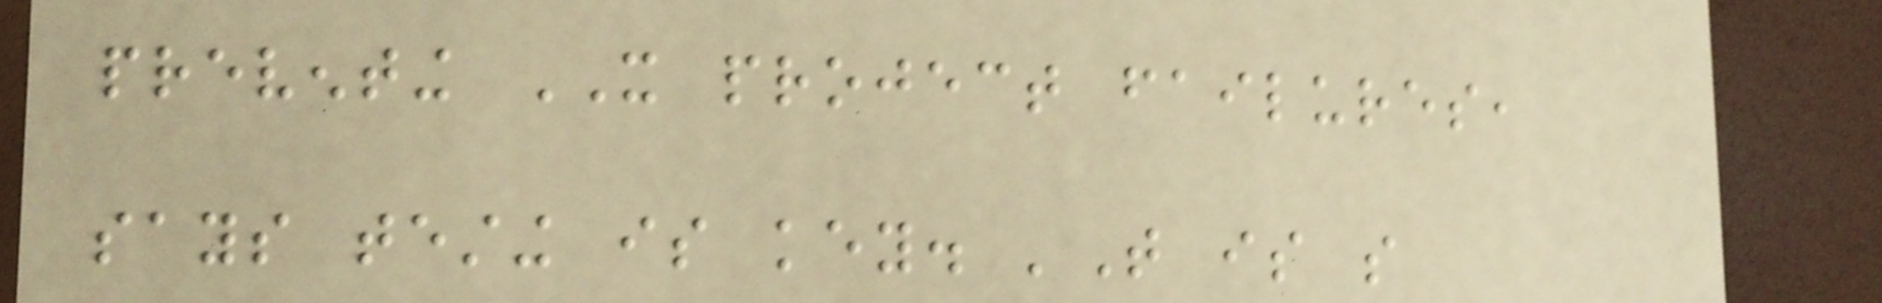preventing IT project failures,
says testing is key. 'That is so
